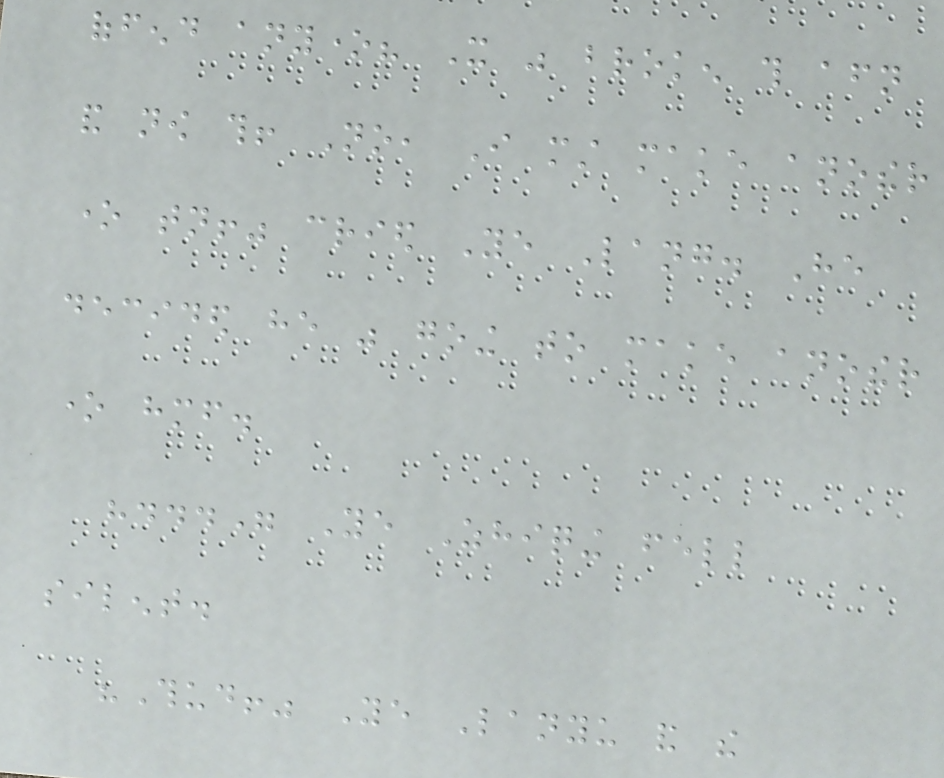offend anyone? It was broken this afternoon
and now this! No, I must make another
one tonight!" cried Ye Lang. He
decided he was going to make another
one himself.
"..." Ye Zhiqing fell
silent.
"Thud!" Ye Lanyu and the
